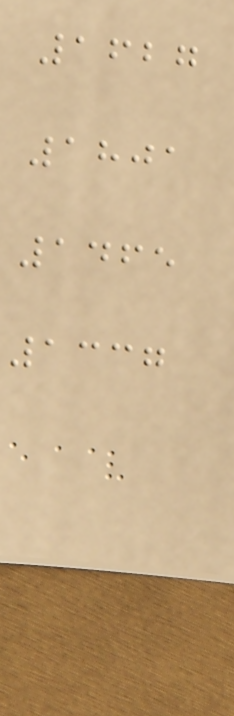1627
1801
1465
1337
